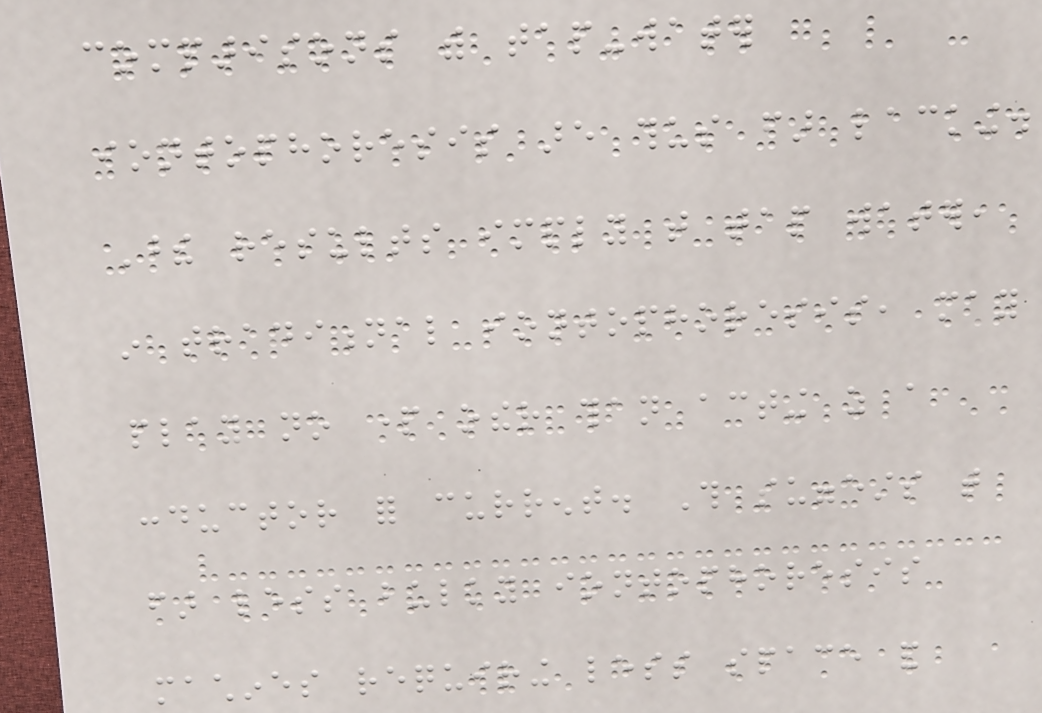comparisons with tap-water
iontophoresis are thus far lacking.
These results imply that tap water,
in traditional iontophoresis, may
play no part other than acting as a
conductor for current. This suggests that
far less bulky iontophoresis
machines requiring less space and
